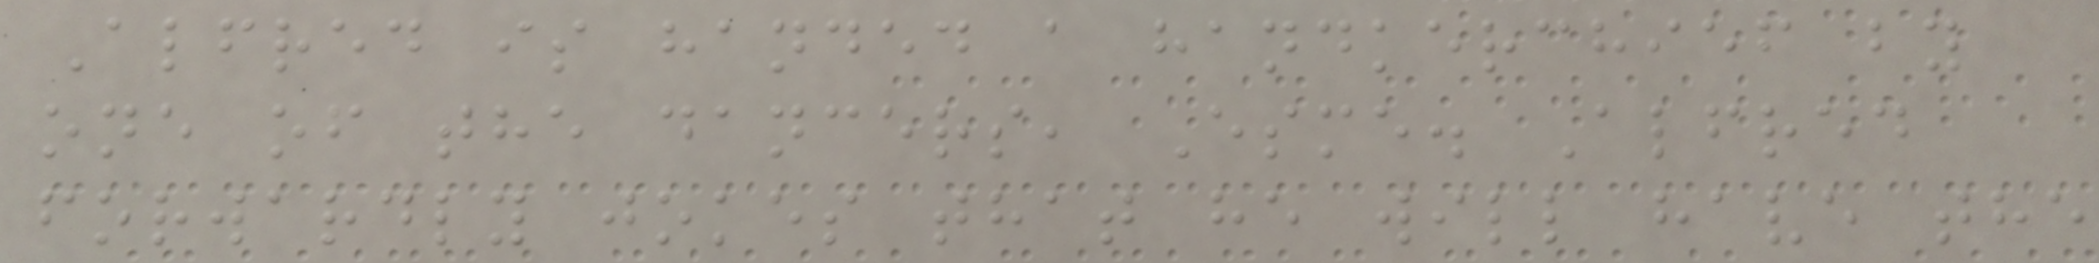Alfred is handed a handkerchief by
one of the dancers, Esme. Alfred
forwardly jokes that he will have the
